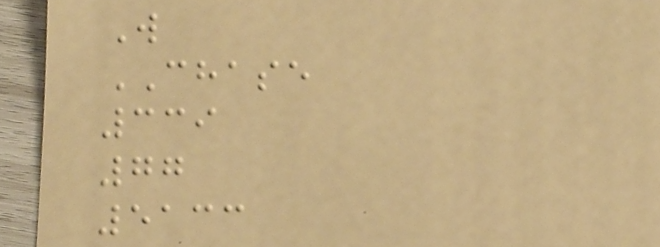W
CHASE
339
77
5133
